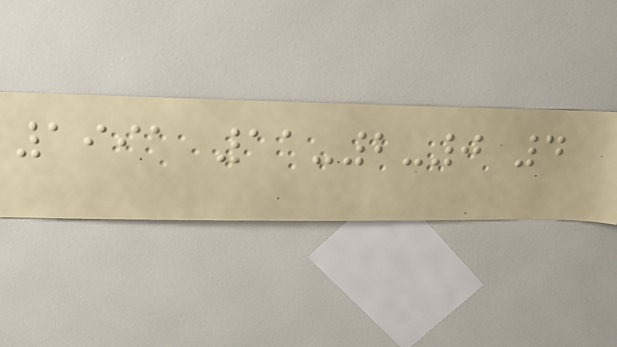1991 11-2-0 4
